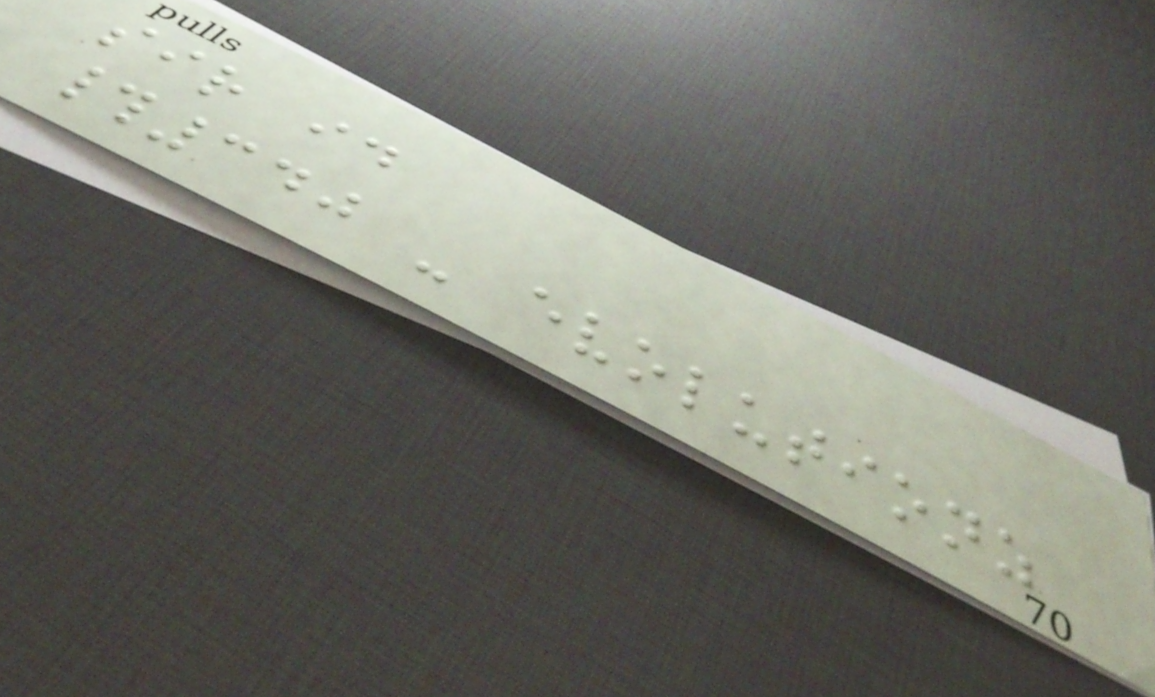sir id
#340 - evolutionz
